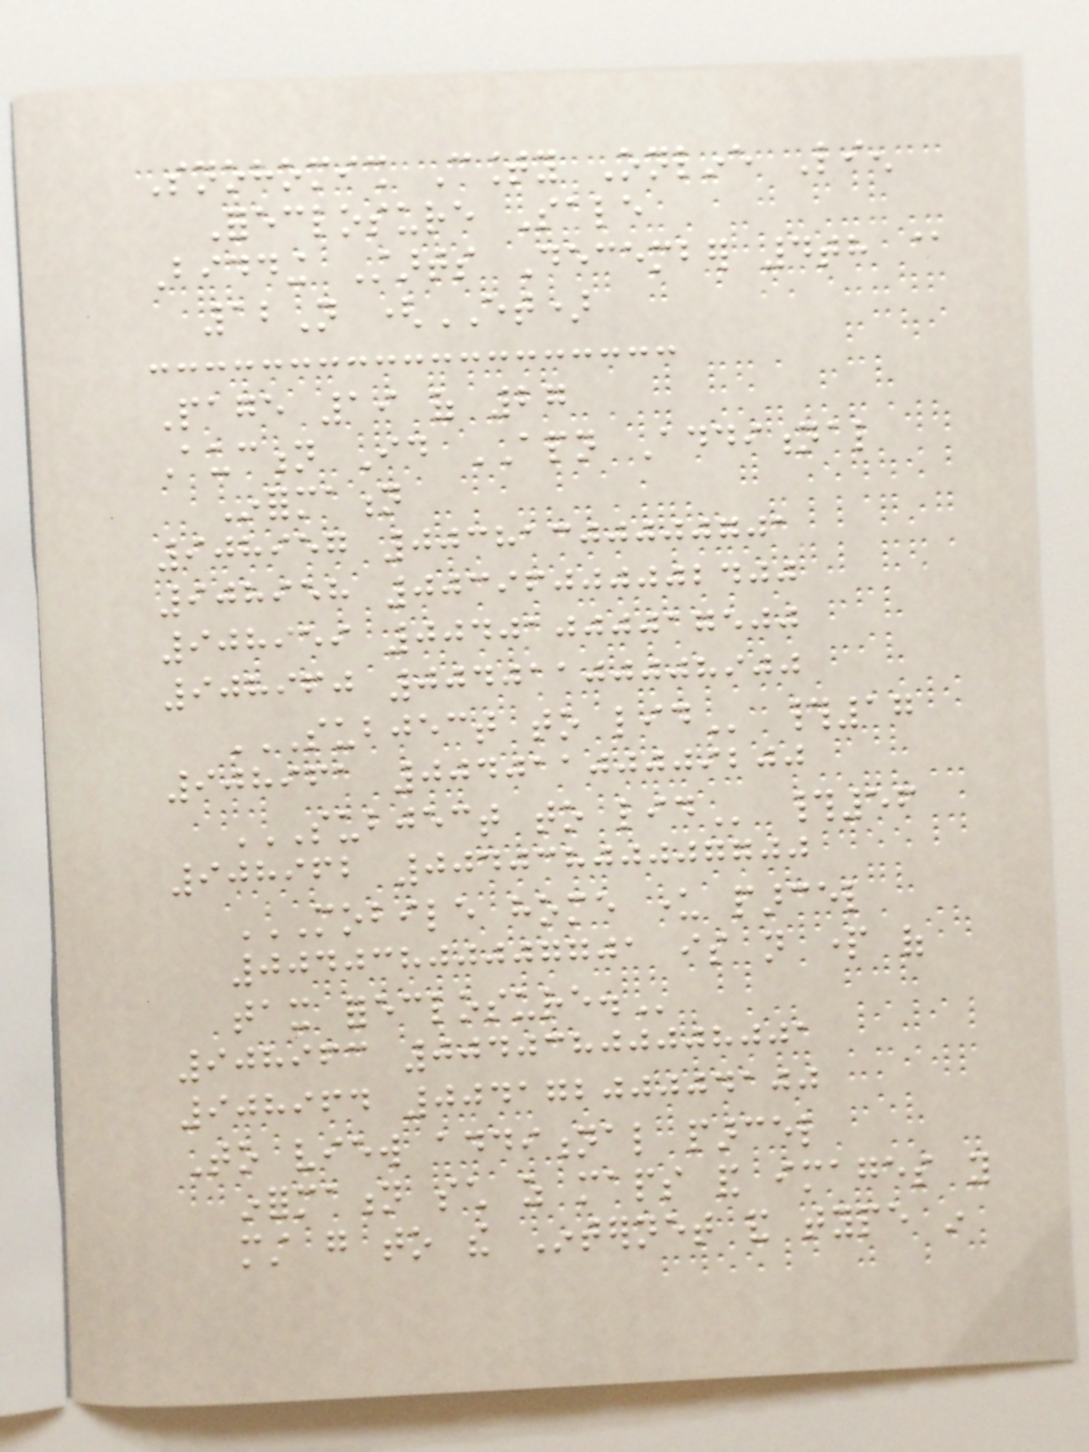Snohomish County Online Lien
Foreclosure Sale
Bidding Starts December 4th @
12N (ET)
Page 19 of 27
Auction Id APN Additional
Information
908957 00381300000701
908958 00396000002400
908959 00401000017500
908960 00401100008900
SUBJECT TO LID #17
908961 00401100009200
SUBJECT TO LID #56
908962 00403800007700
MOBILE HOME UNDER PARCEL
00403800007701 IS NOT PART OF
TAX FORECLOSURE.
908963 00403800008001
908964 00417200004100
To view additional parcel
information such as maps and images you
must go to the Internet and type in
